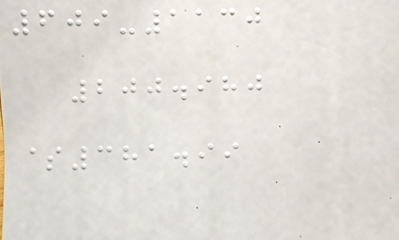609-1130
200.980
$381.99
